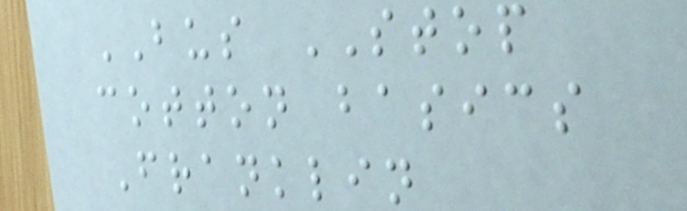BUS STOP
cotton basics
Franklin
